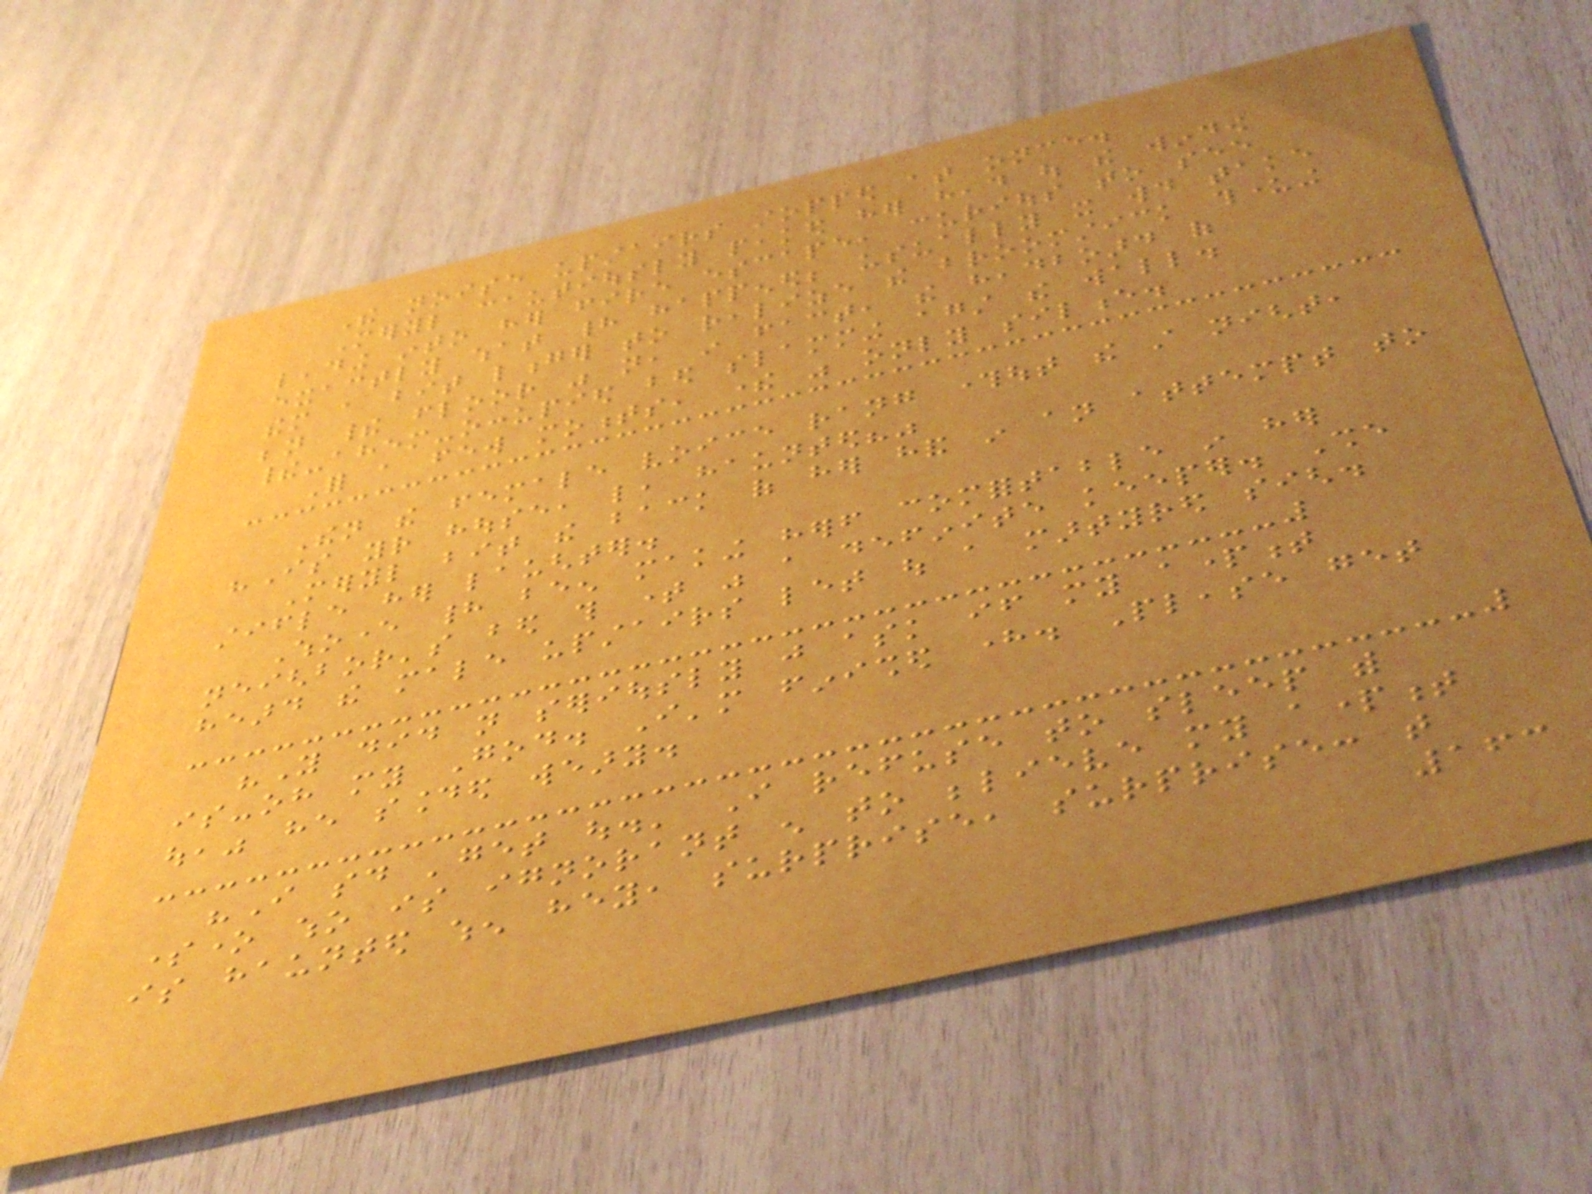The noise upstairs stopped at once.
Meryl cautiously peaked her head out the window
leading into her fire escape, curious to see
exactly what had happened; usually it would take
them a bit longer to realize the broomstick thundering
beneath their floor was not, in fact, the headboard of
their-ahem-occupied bed slamming against the wall.
For a few moments, there was only silence.
Then the female voice rang throughout the still night,
"Is your house, like, haunted?"
Meryl bit the back of her hand in an attempt to
stifle her laughter.
Whoever had been making herself comfortable in her
neighbor's bed this time was a definite keeper. She
heard the male upstairs let out a martyred sigh.
"You did not seriously just ask if my apartment
is-oh my God. I'm finished here. Please get
out," he sounded weary.
"I said 'get out.' I refuse to sleep with
someone who is ignorant enough to believe my apartment
is haunted when hey, surprise, surprise: that
163
